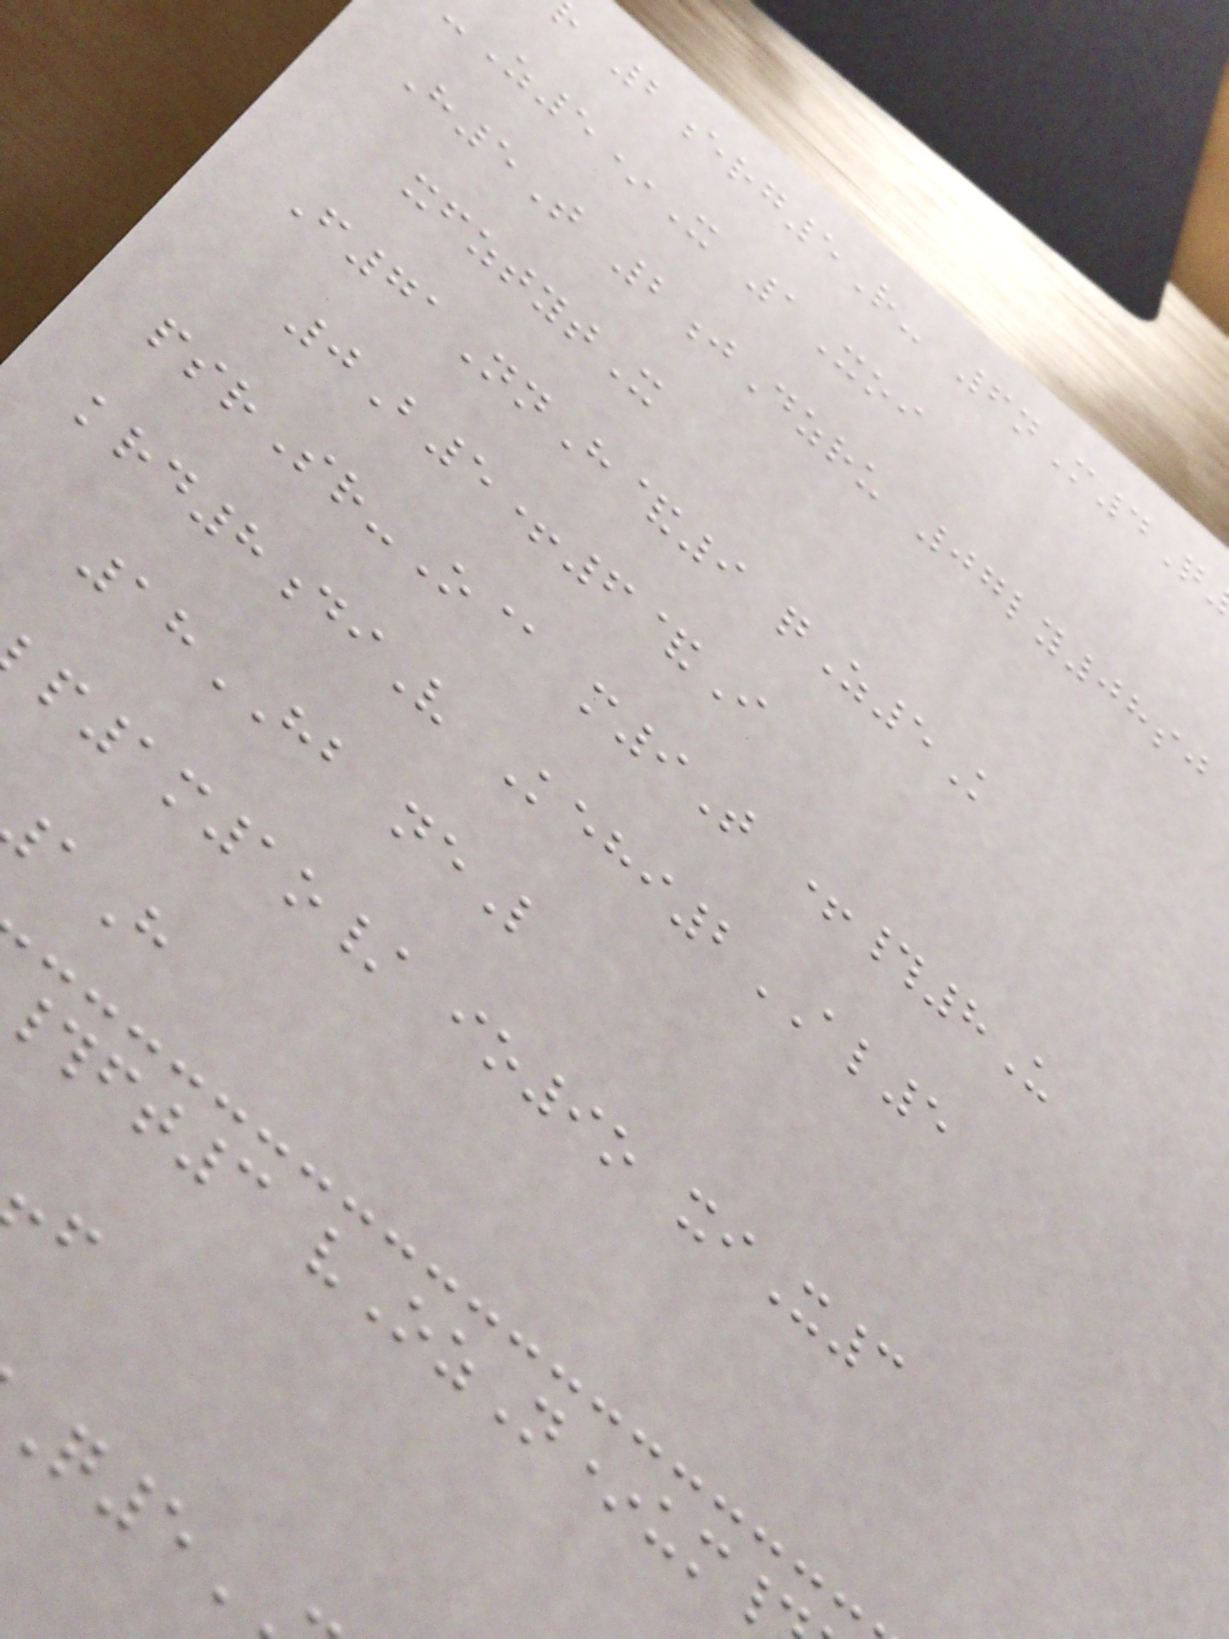2erg5R- 6nM4Q
Z5*X 1Xoi
H5T 2jDzru 07ly08sj
xfztytX
F71NnH&9 qZ5K
0B5+6&I
psrSr-O@ m9T +#8U
krd8diV Kehi2AL5
18HB neL
p1m1o/ io9o xiX3
ft3 vOzN*um
